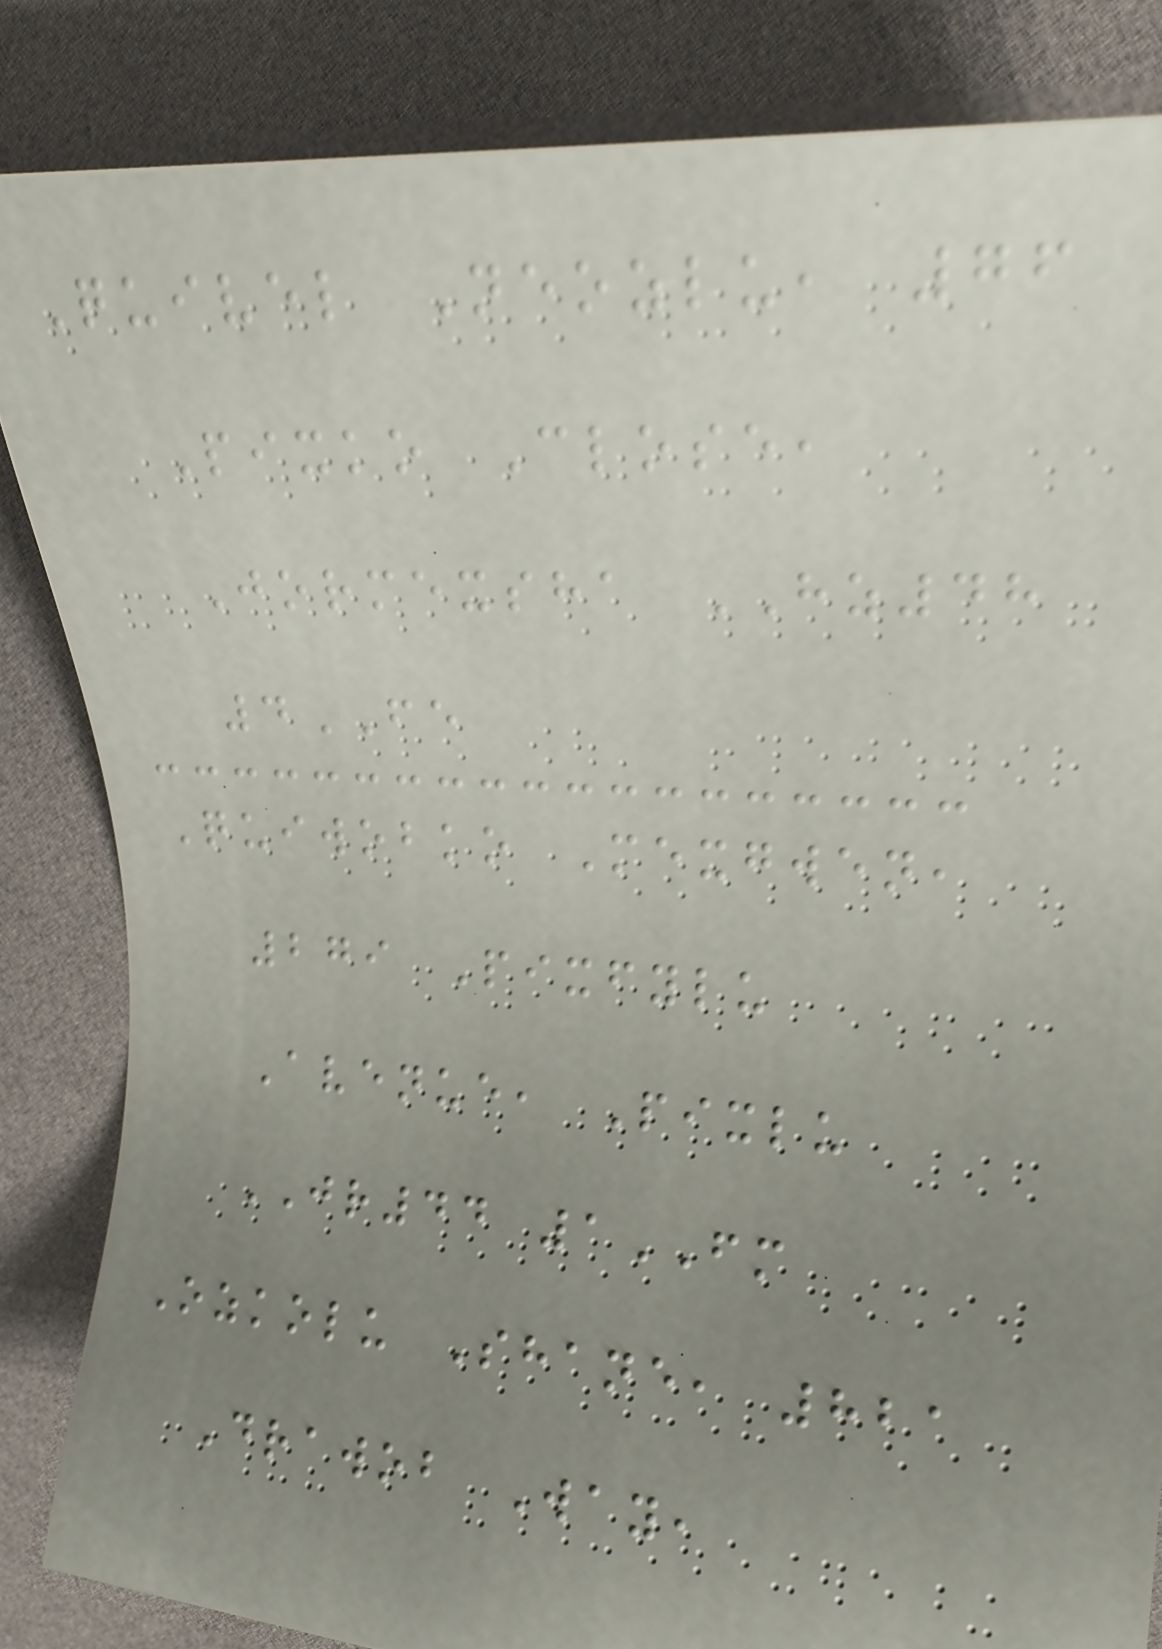Quivel Neozlu, 76
Pixko Close,
Jormexsha HZ48
4FE
Quiwobko Mexgwen,
279 Pixfylu
Avenue, Pixlu
JR44 1FM
Ozkolu Shane, 821
Drawob Way,
